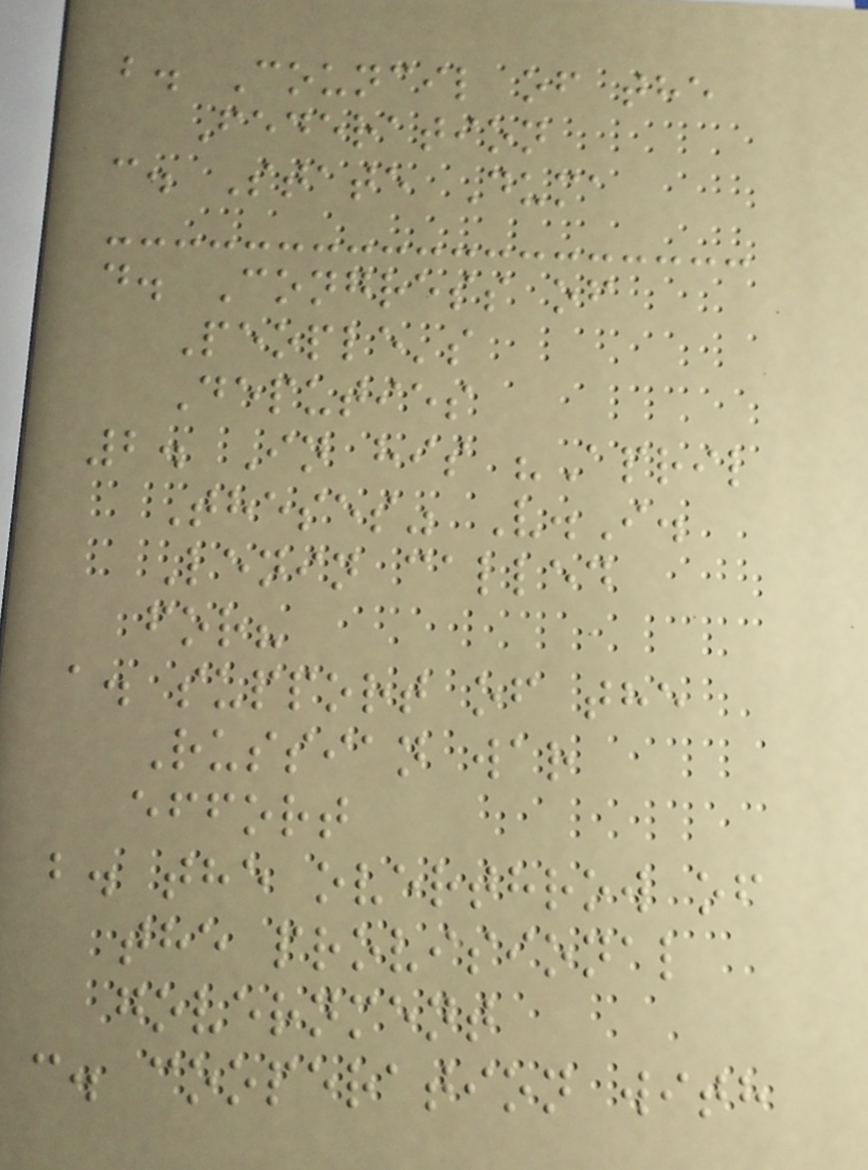b. Council of the
Federation
c. State Duma
d. Congress of
People's
Deputies
2. In his "April
Theses" V.I.
Lenin called
for?
a. support of the
Russian war
effort
b. the overthrow of
the provisional
government
c. cooperation with
